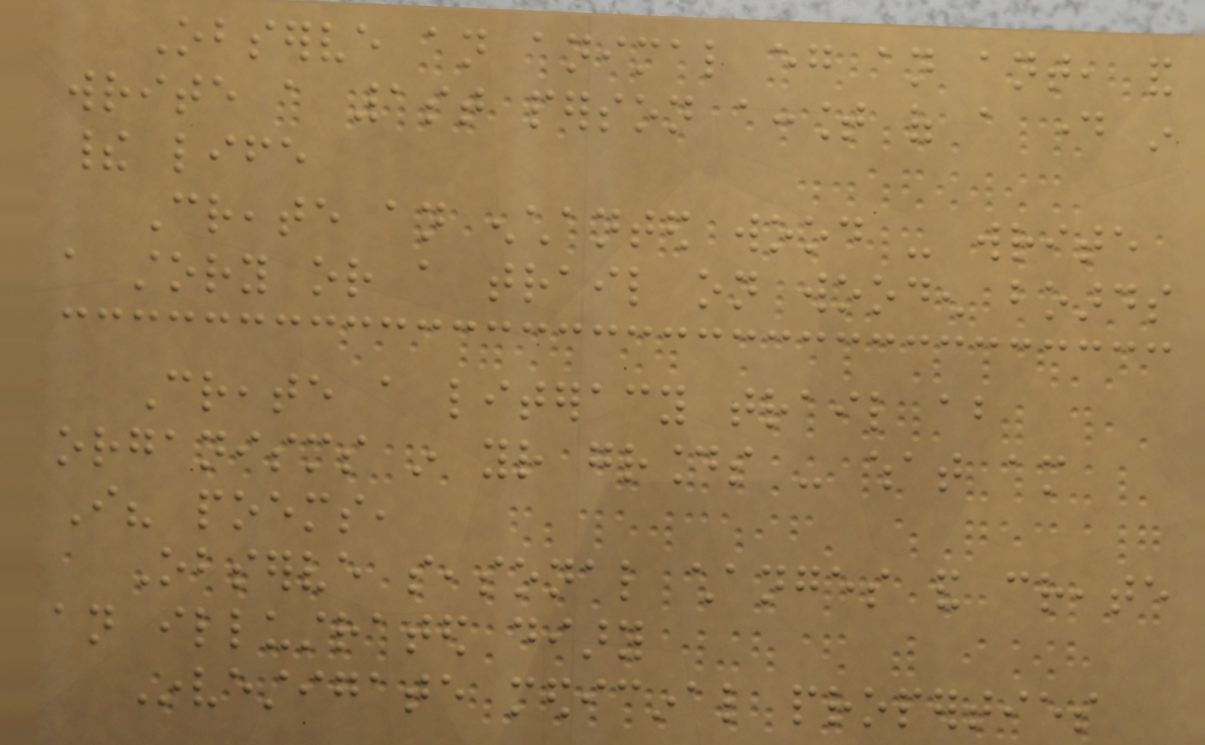Observe an animal eg an ant, and
write a 1st person account of a day in
their life
Create an enchanted wood - write
a story or a trail on wooden boards
Create a literacy trail about
organisms in your grounds - what am
I? poems,
Observe seasonal changes and create
an illustrated diary
Investigate medicinal properties
